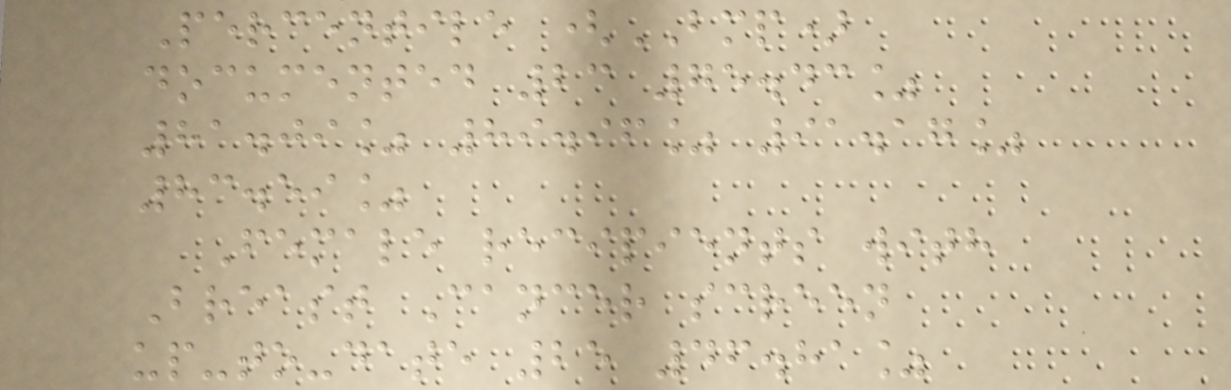Percentile (BMP)
documented 23 75.43%
81.09% 89.96% 91.17%
83.59%
Female recipients with
Breast Cancer screen
up-to-date 25 46.81%
